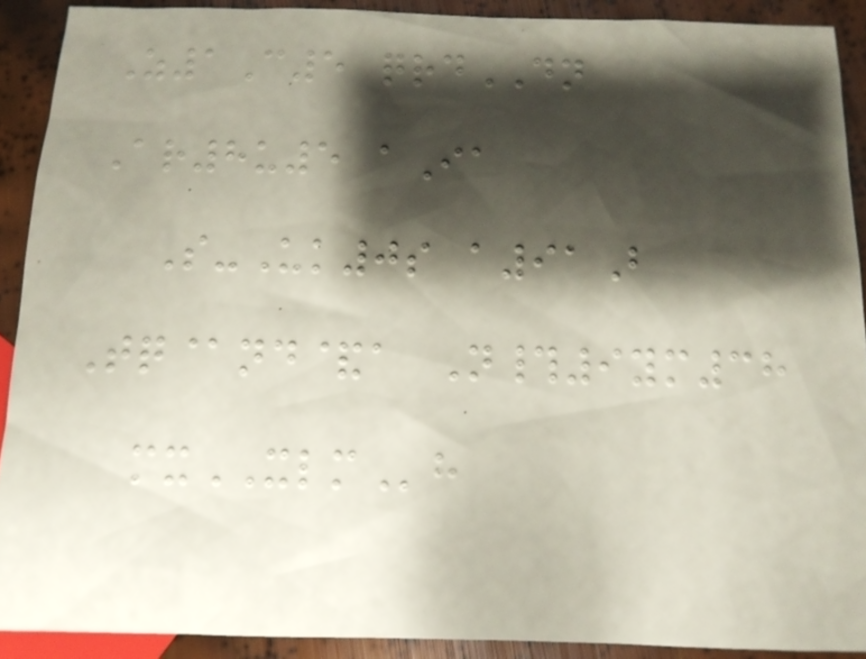Z1C5 qrdDN
Ar8u5 aIa
S-Uk0s a91B
Tq@nd&a N#9ym38
mxXLMh
